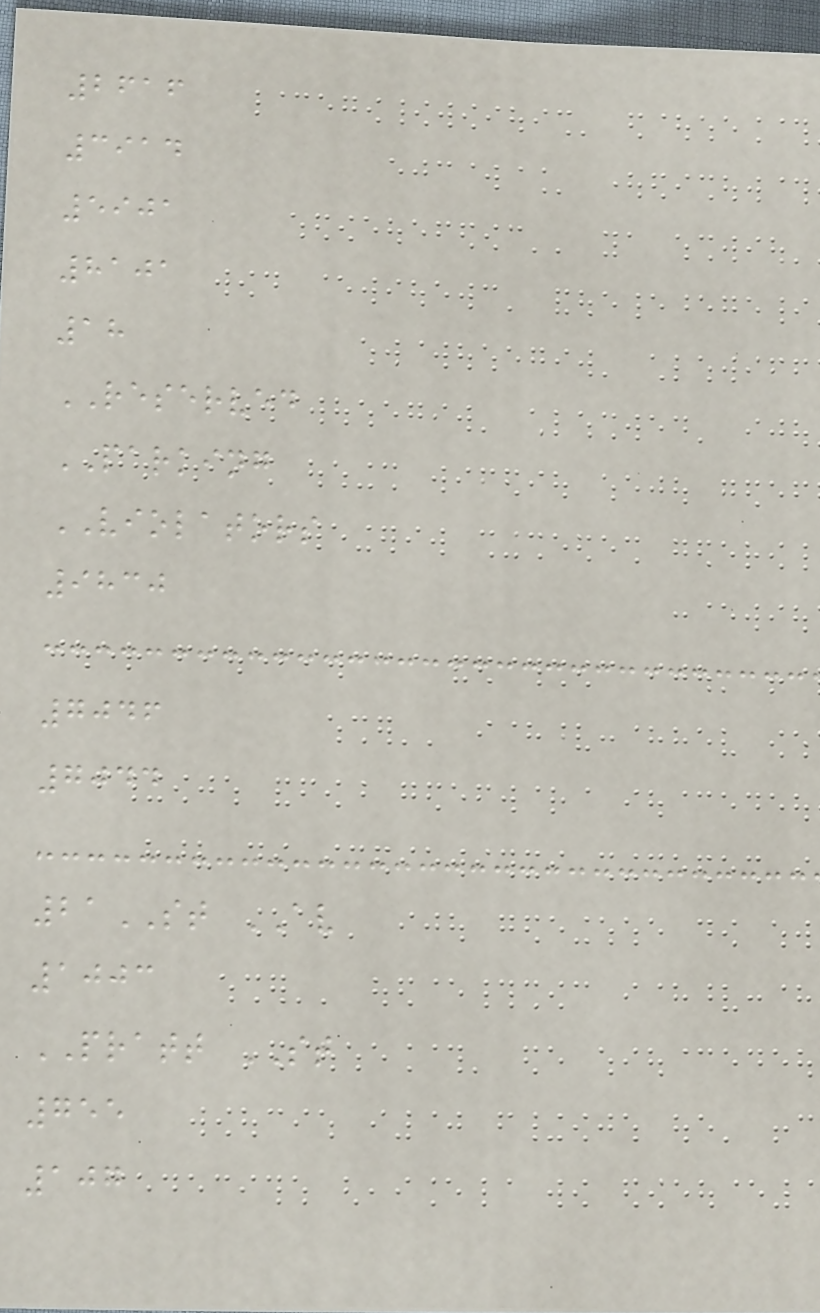2616
3914
5901
8101
18
RESERVED
PARKING
VIOLATORS
9830
7046
7044
21ST AV
1003
PRATT ST
755
107
